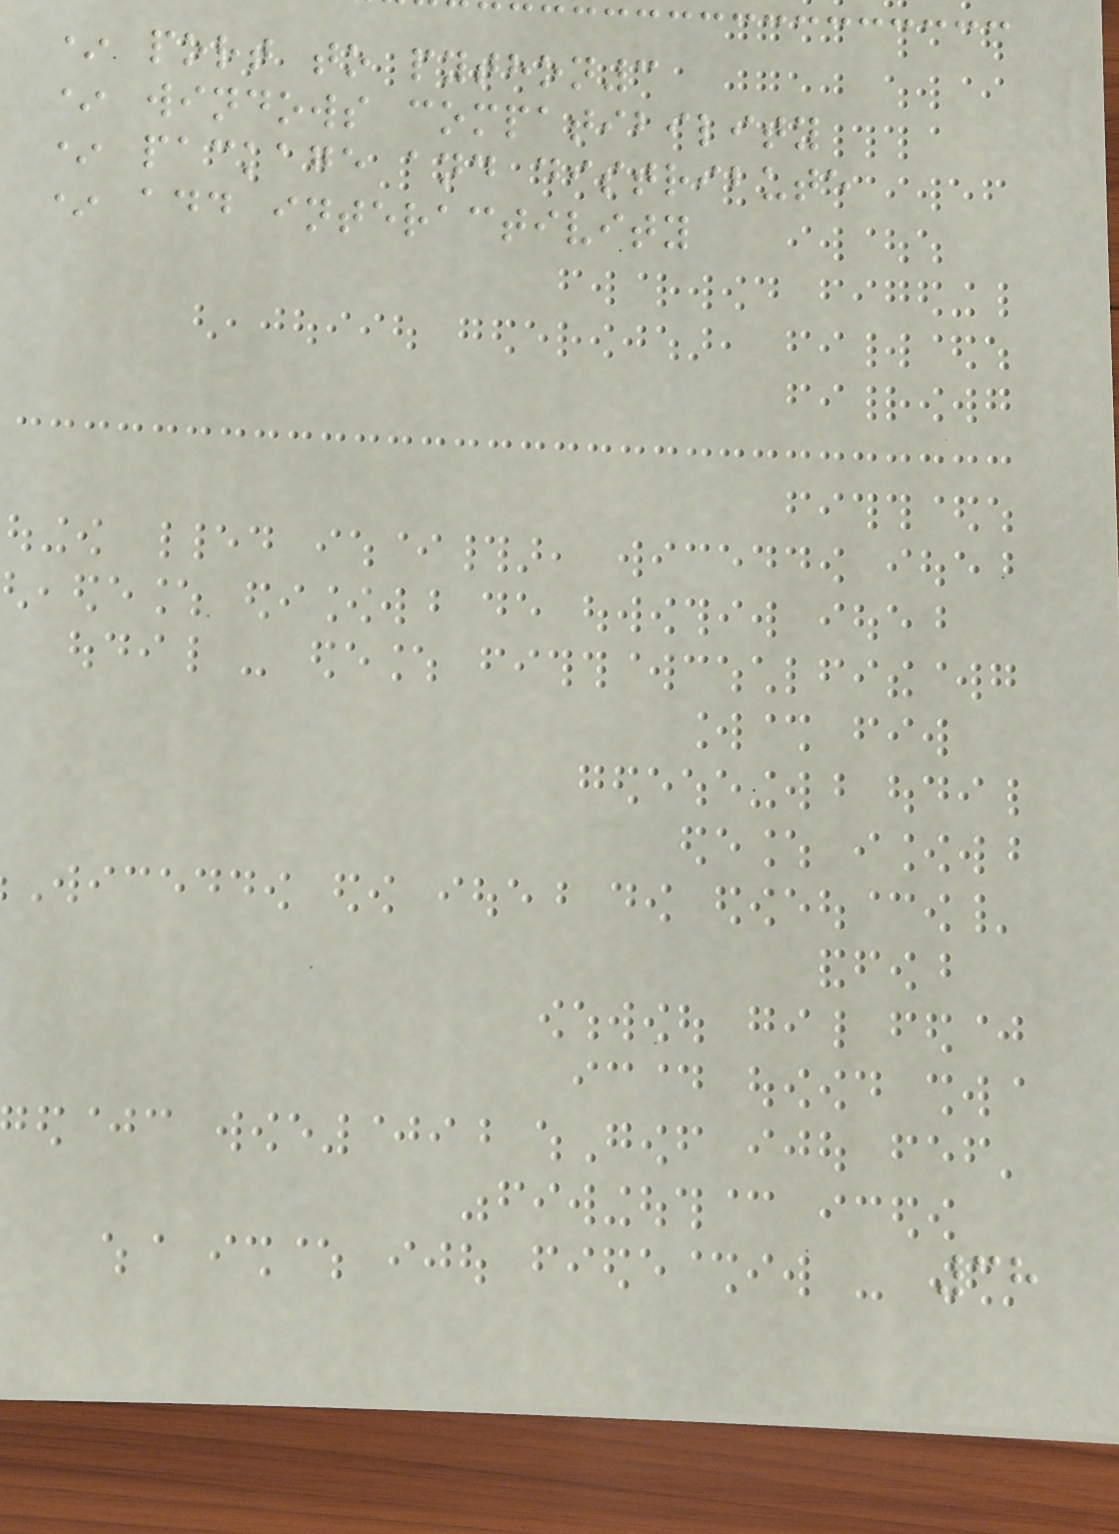* port to python3
* windows compatibility
* package and distribute
* add interactivity
38
